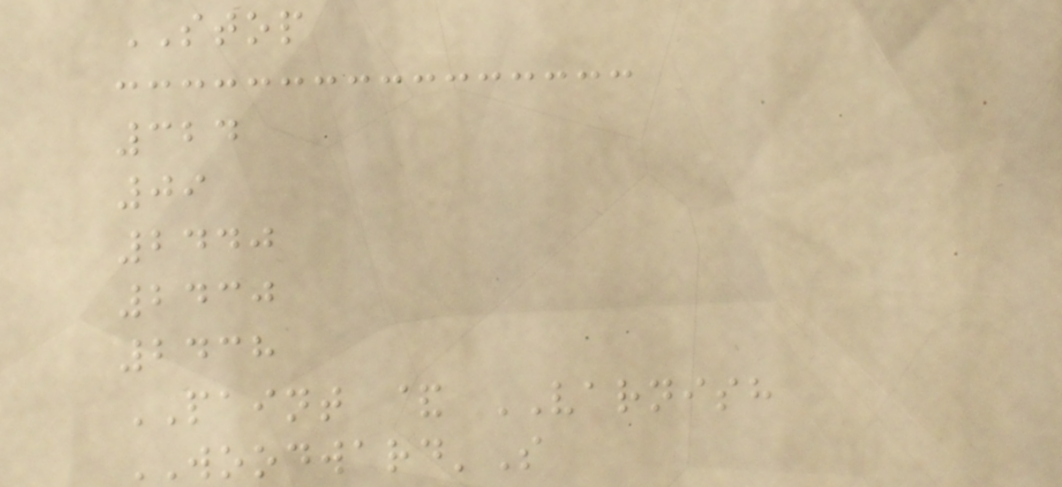STOP
324
09
2440
2430
2438
PAINT & VARNISH
WOODWARD'S
